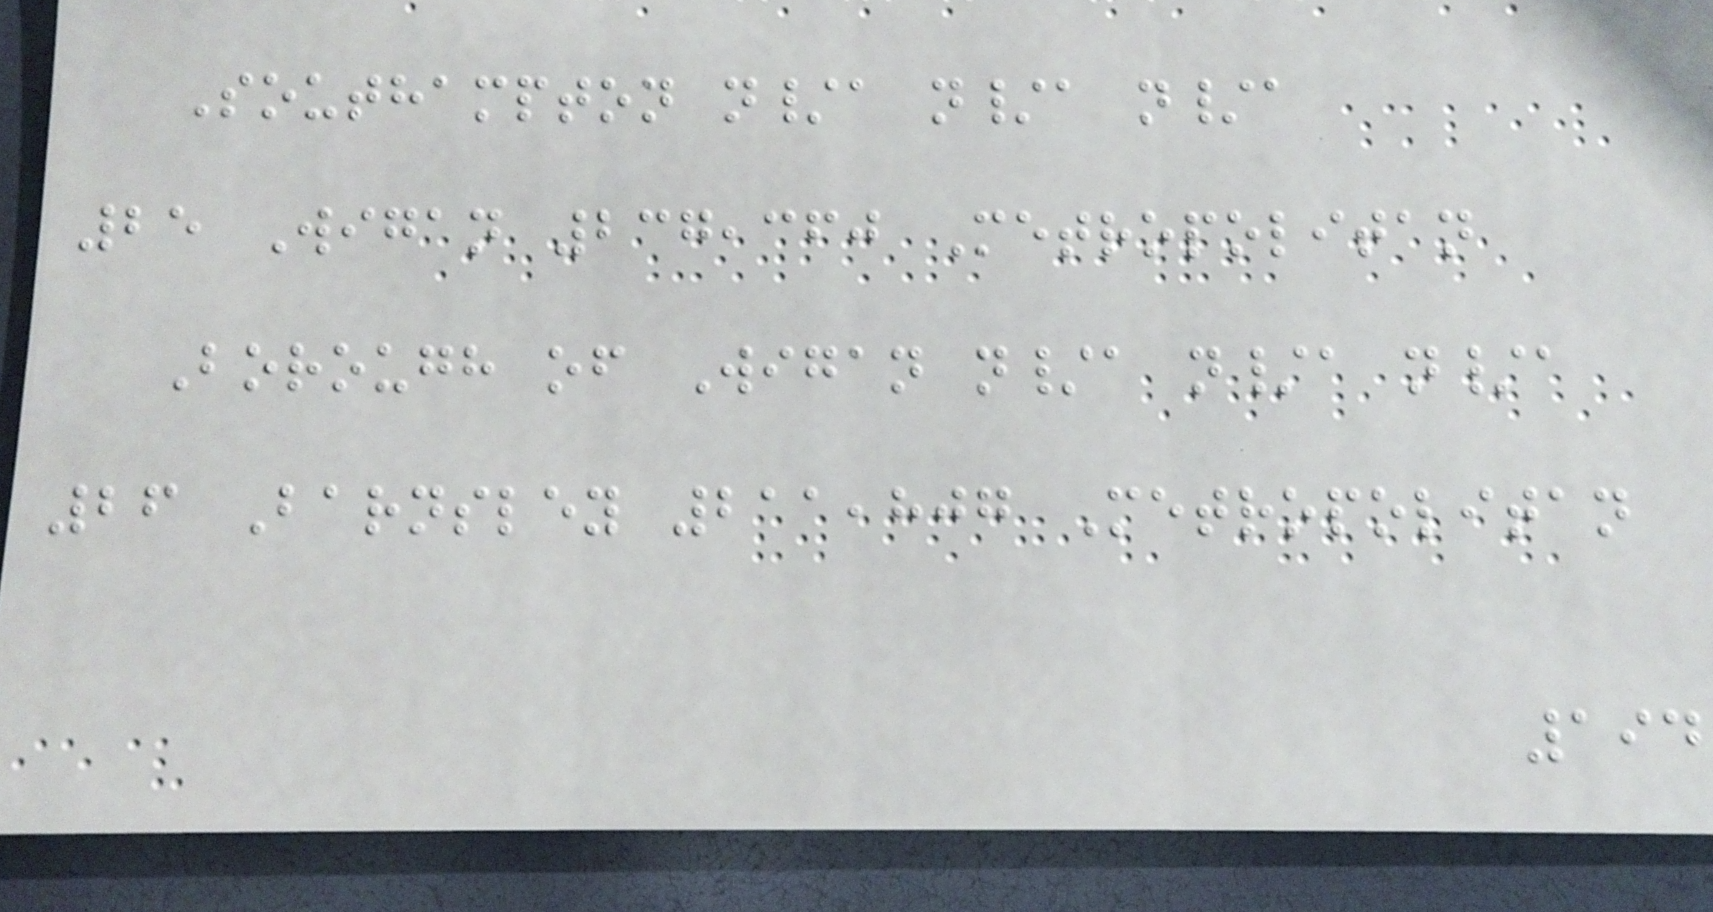Southampton n/a n/a n/a
25 Wigan 237,360 Metropolitan
Borough of Wigan n/a n/a n/a
26 Barnsley 211,807 Metropolitan
194
